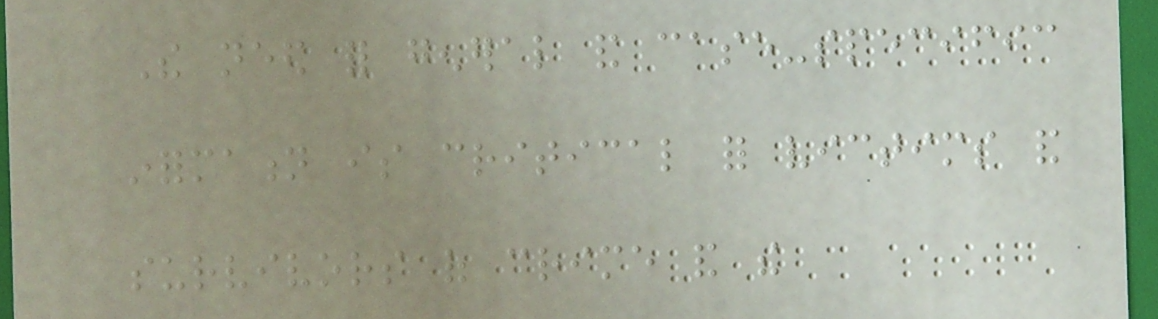The need for general and case-specific
information is critical for victims and
survivors of crime and the
